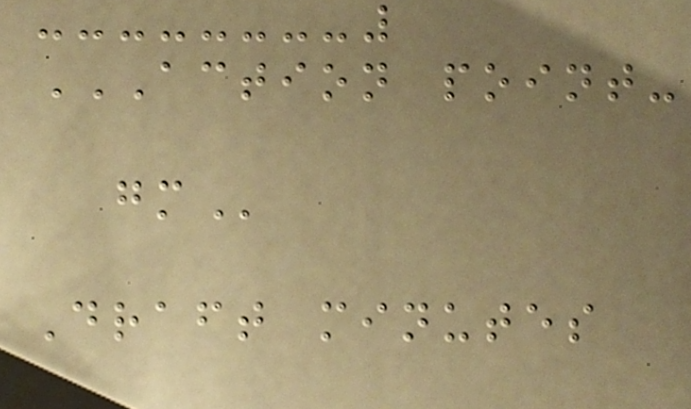ACTION POINT-
GM
Draft minutes
